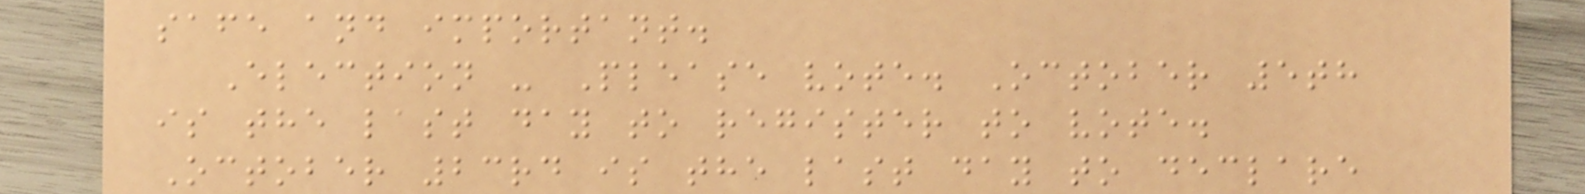safe and important.
Election - Please vote. October 5th
is the last day to register to vote.
October 23rd is the last day to declare
